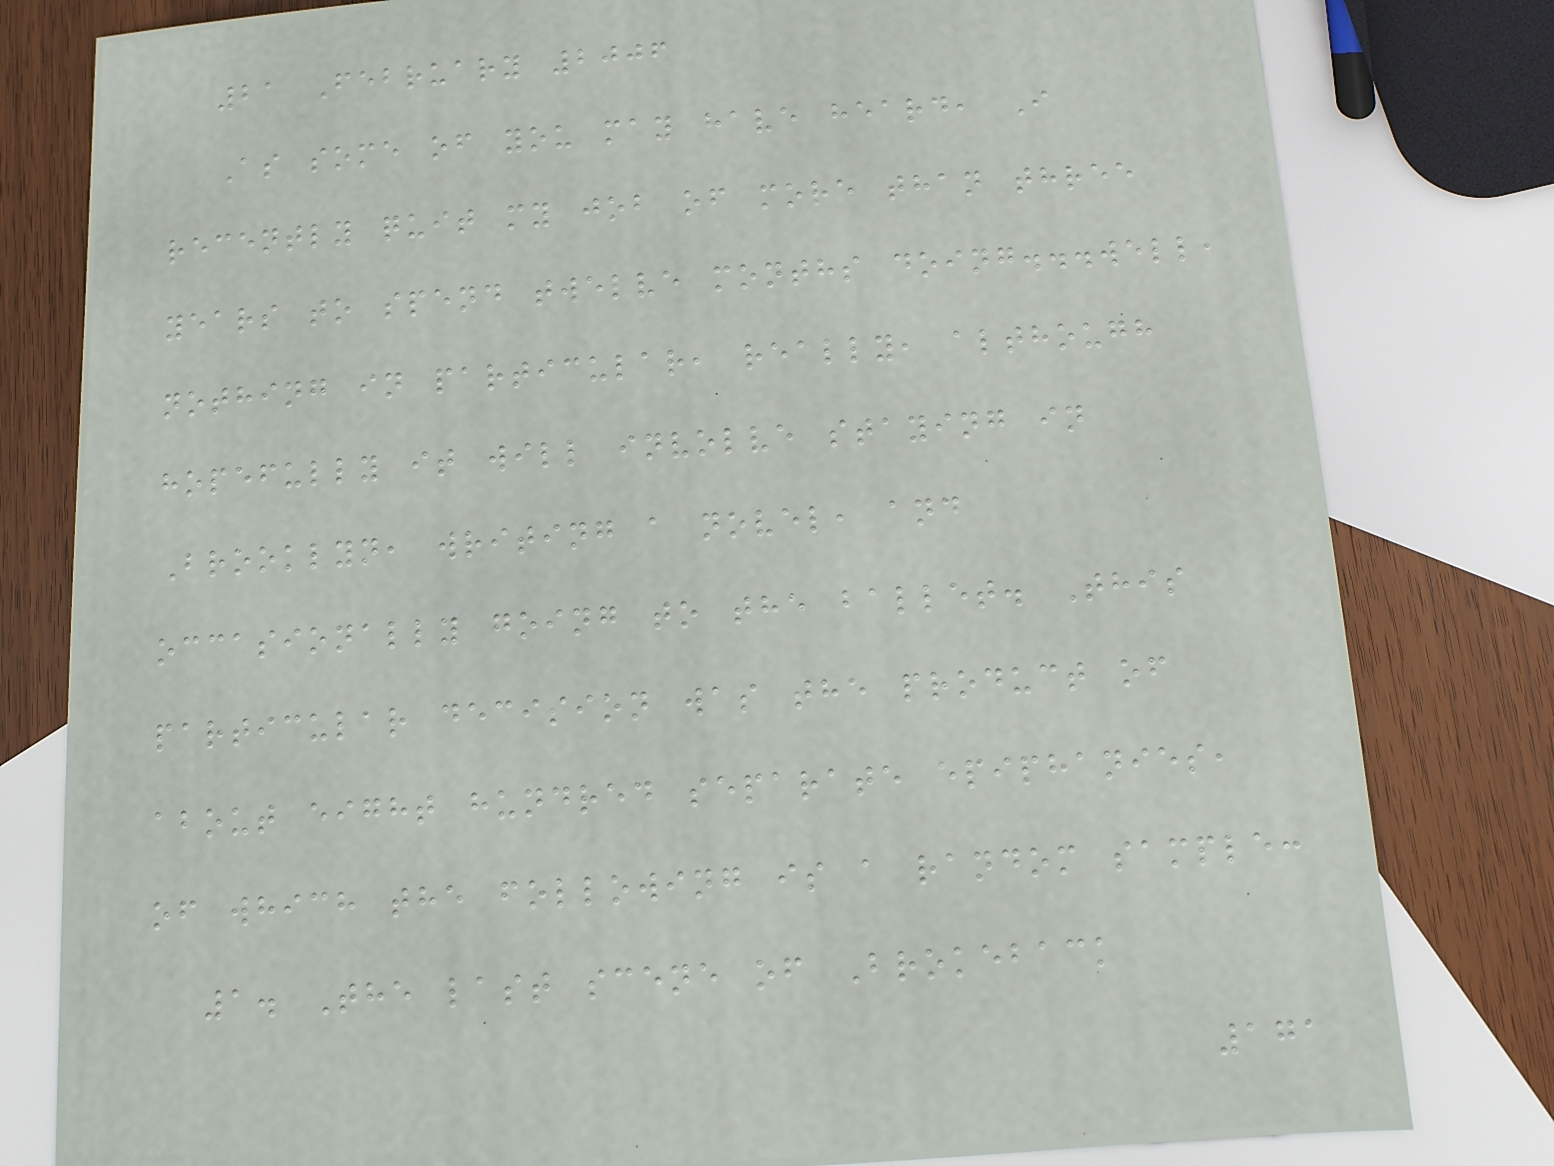21 February 2006
As some of you may have heard, I
recently quit my job of more than three
years to spend twelve months doing...well,
nothing in particular, really, although
hopefully it will involve staying in
Brooklyn, writing a novel, and
occasionally going to the ballet. This
particular decision was the product of
about eight hundred separate epiphanies,
of which the following is a random sample:
1. The last scene of Brokeback
171
